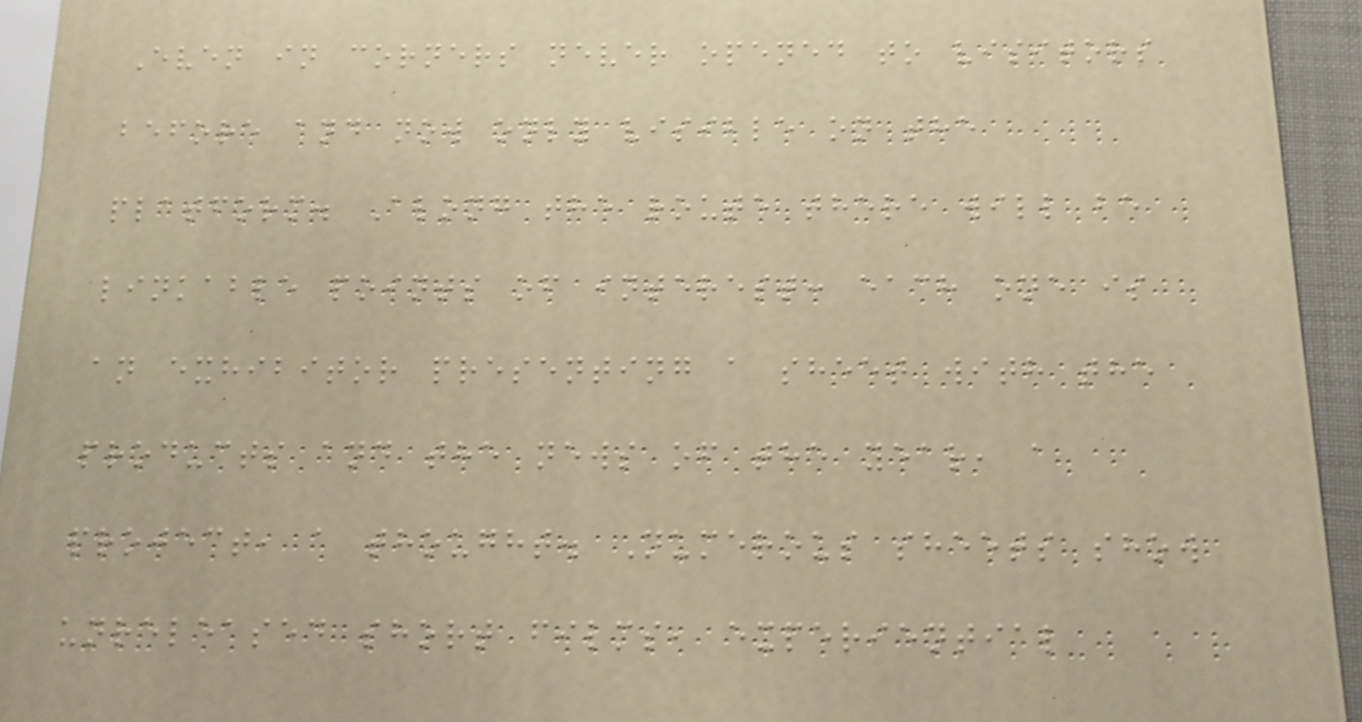Even in corners never opened to visitors
before and now only visible on the
platform. Along the route there will be
linkable points of interest: each one is
an exhibitor presenting a sheet with the
products and the news of the year, a
project, a thought. Numerous sheets show
unreleased short films, experiential
